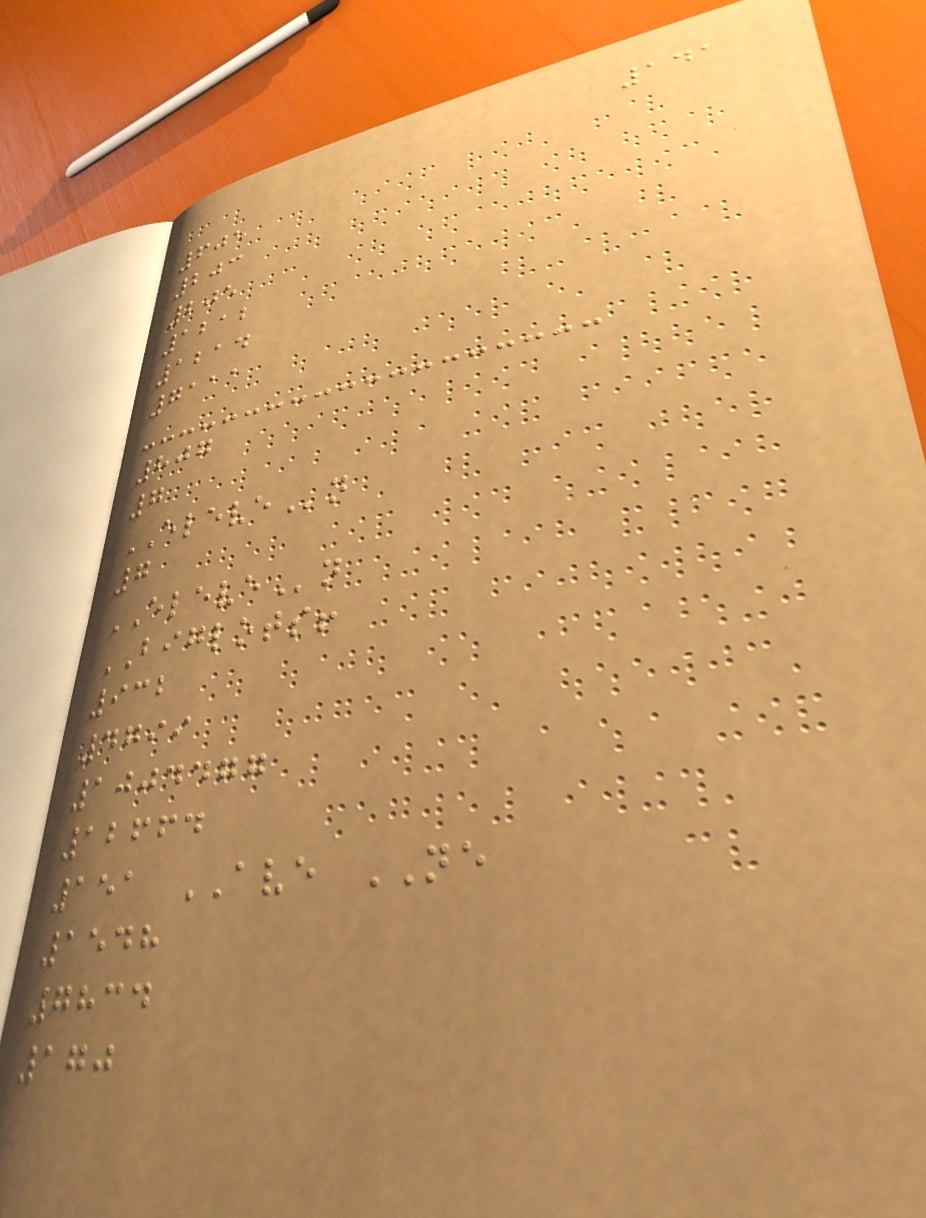141
605
203
205
1212
1214
7111
807
7
ELEVEn
7
ELEVEn
BIGLOTS!
932
4799
1004477
12664
151 AVE NE
1548
7834
170
